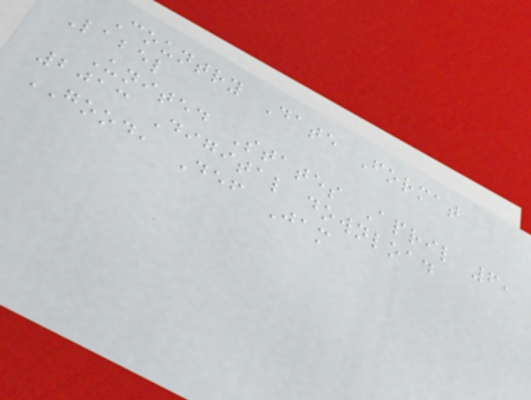Country Date Format
Label
United States April 6,
2013 Digital download
GOOD, Def Jam
